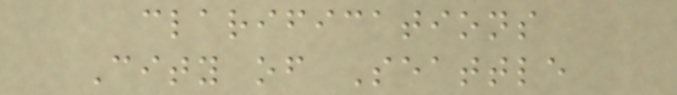clarifications
City of Seattle
